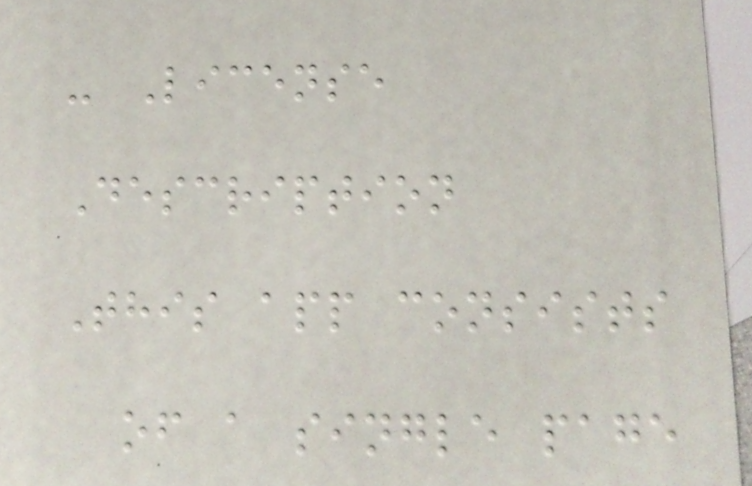- License
Description
This app consists
of a single page
